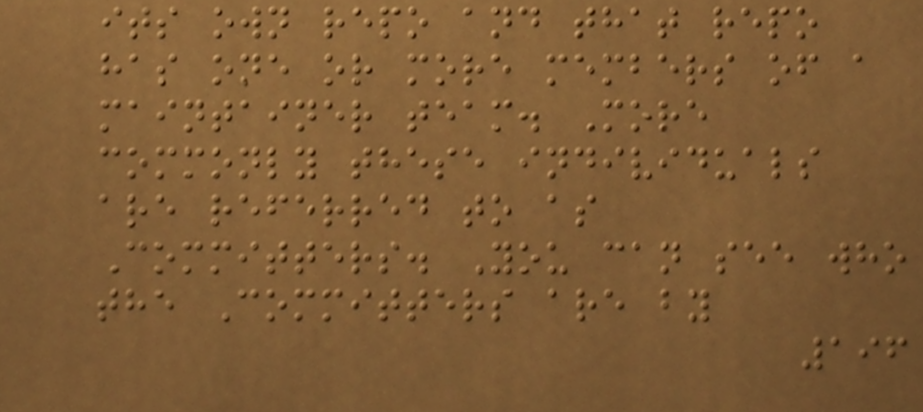its own repo and that repo
has one or more members of a
maintainer team. More
commonly these individuals
are referred to as
Committers. You can see who
the Committers are by
196
